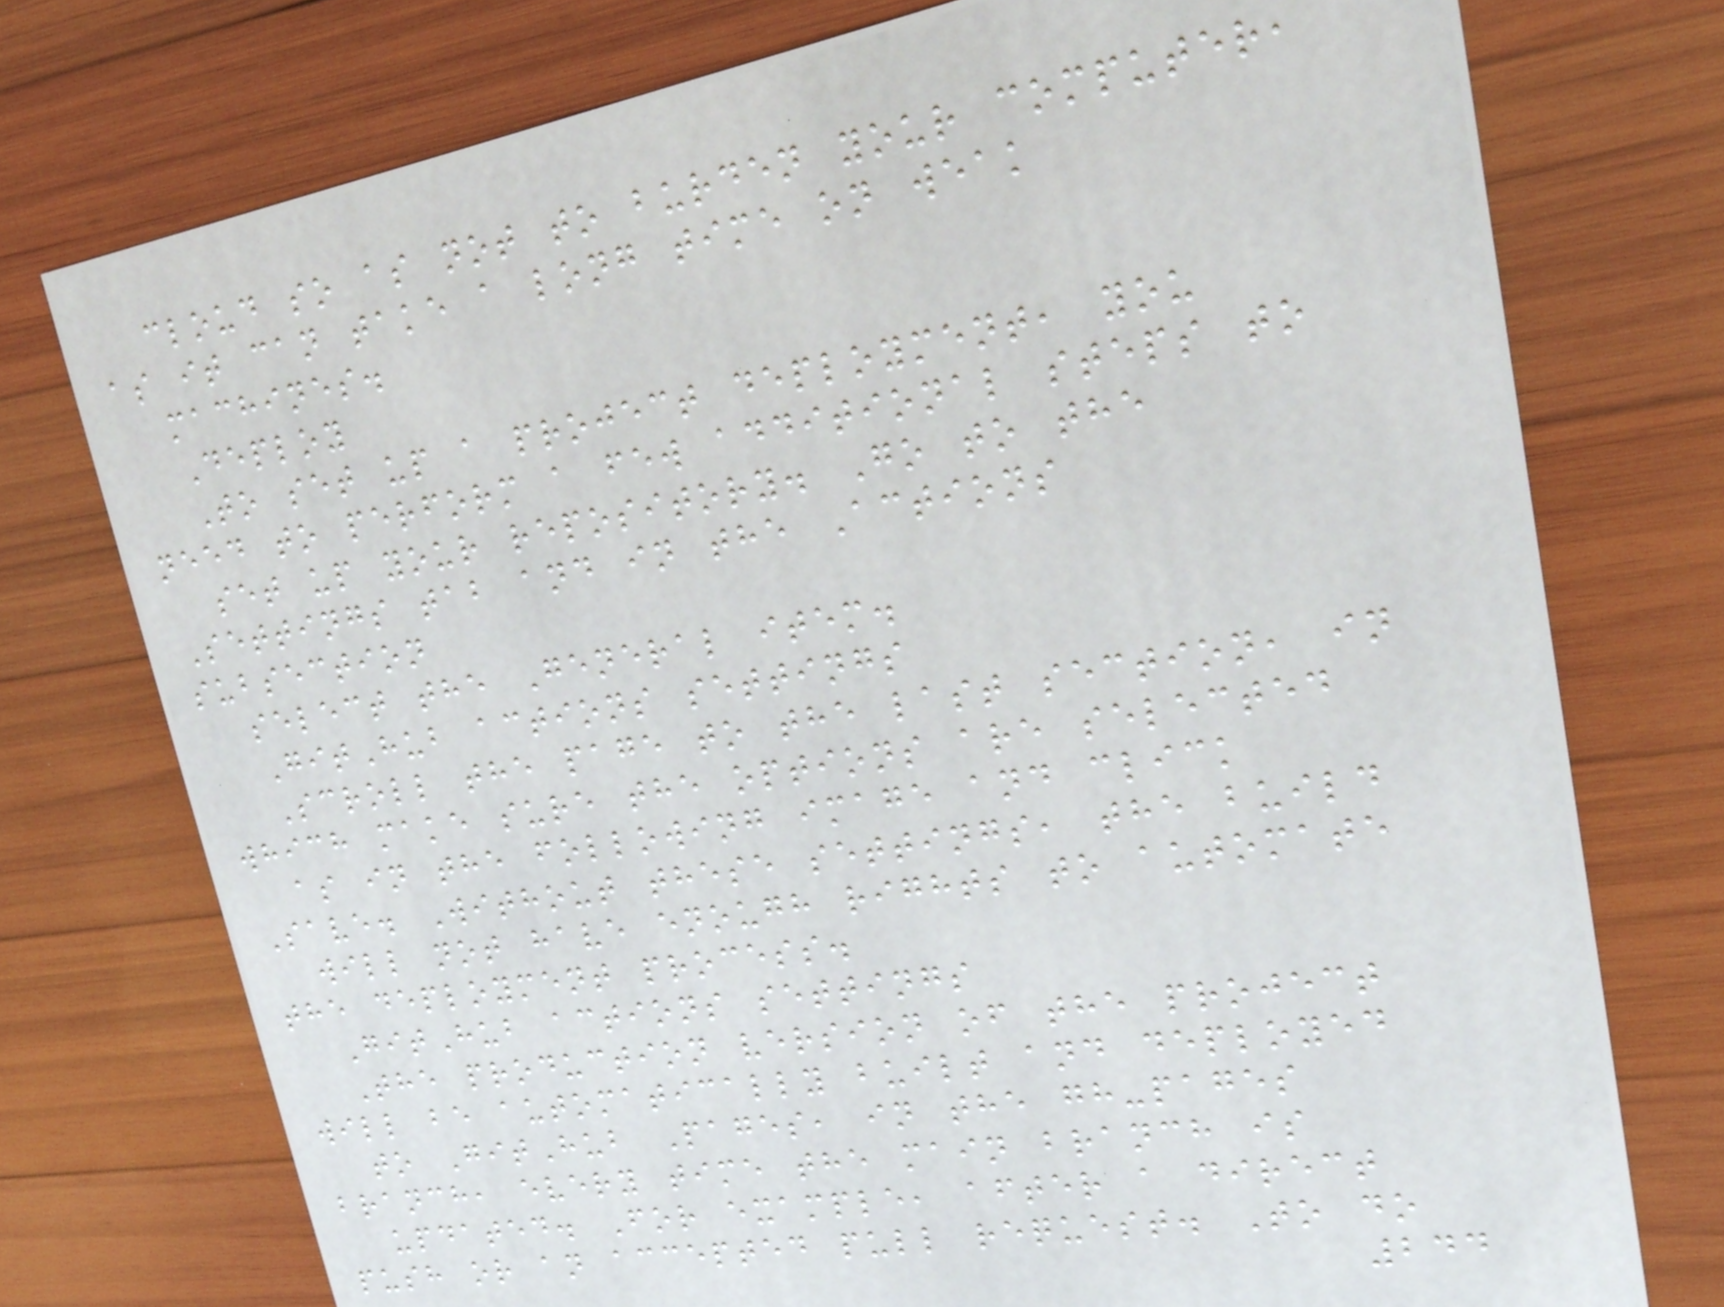cloud so as not to burden your computer,
as it can take a long time on weak
machines.
Deploy
To set up a project deployment, you
need to perform a few additional steps to
set up your repository. Go to the
Settings tab and in the Actions
subsection
select the General item.
GitHub actions settings
Scroll the page to the last section, in
which make sure the options are selected
as in the following image and click
Save. Without these settings, the build
will not have enough rights to automate
the deployment process.
GitHub actions settings
The production version of the project
will be automatically built and deployed
to GitHub Pages, in the gh-pages
branch, every time the main branch is
updated. For example, after a direct
push or an accepted pull request. To do
244
